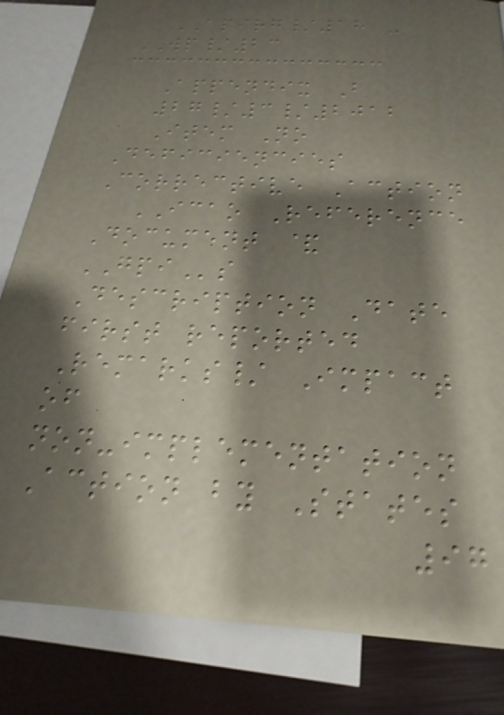APIRG/18 -
WP/23
Appendix B
27/3/2012
Item No
Deficiencies
Corrective Action
ICAO Reference
Document &
GPIs
Description Date
first reported
Remarks/ Impact
of
non-implementation
Action by States
97
